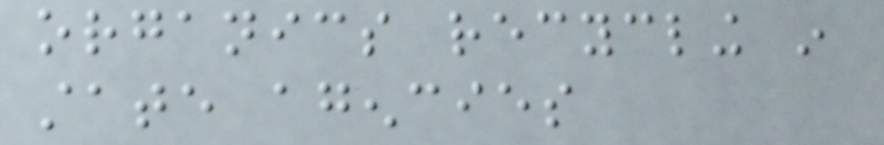organics recycling in
state agencies
